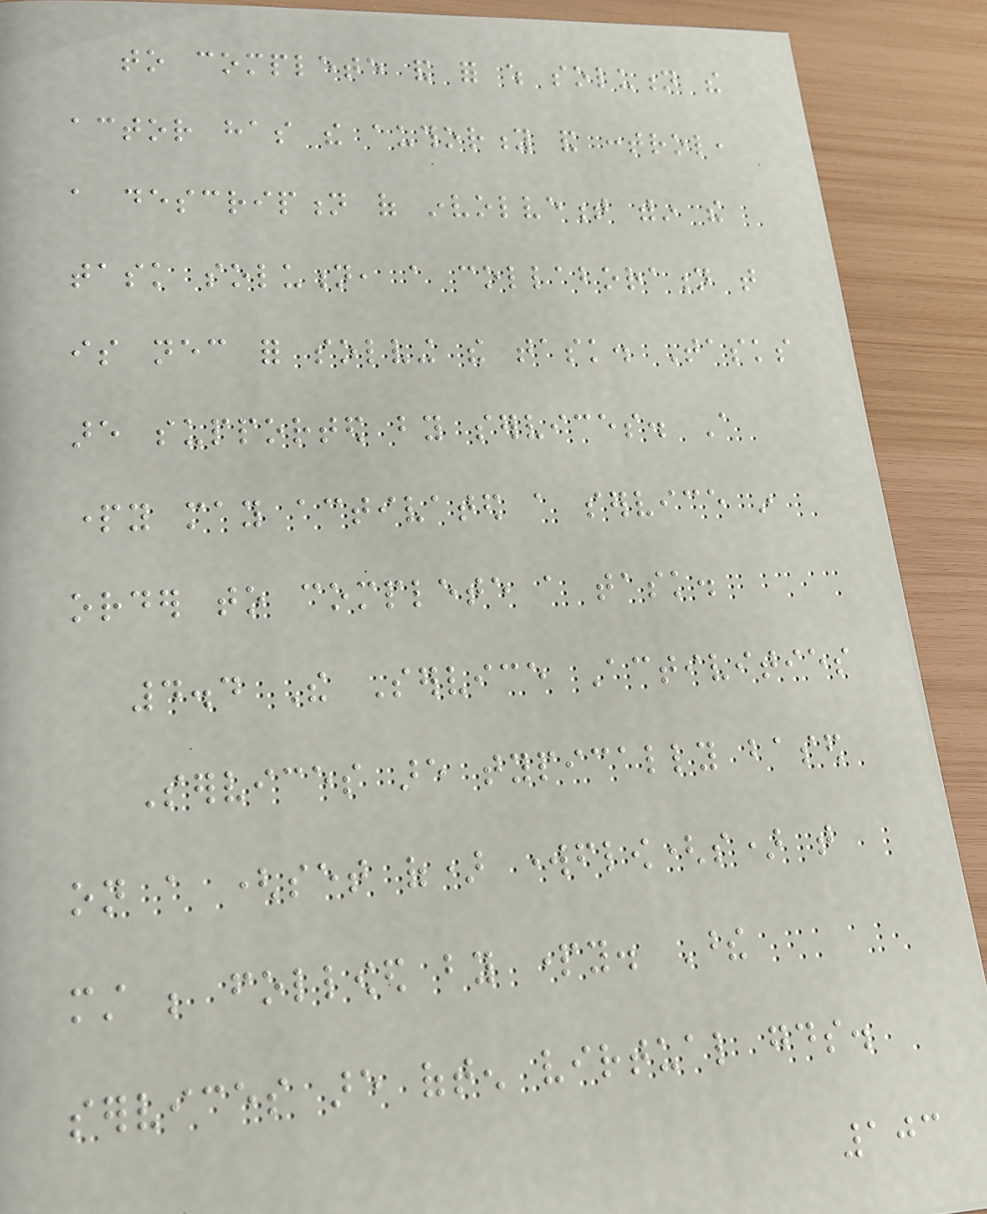to complete and for which solution the
actor has the authority and control,
a description of involvement within the
task solution, a collaboration that
is necessary for solving the task. Tasks
are supported by services. A
party may activated a service in
order to complete a task.
4.4 The Service Activities
Services are typically based
on a (set of) workflow(s) that
must be followed by party. These
services are often virtual goods.
103
